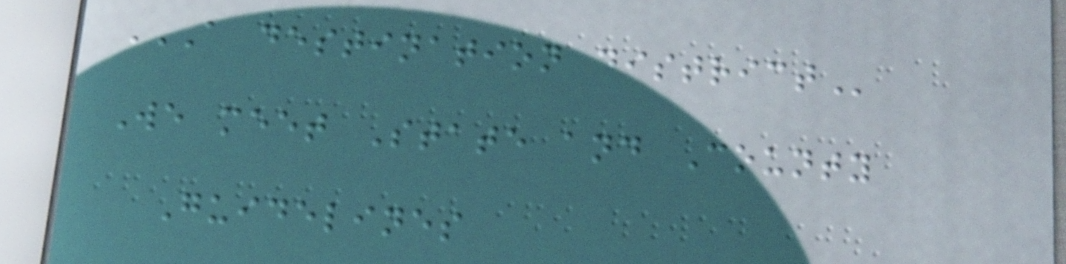A DESTINATION DISTRICT
We meet State and County
Guidelines
